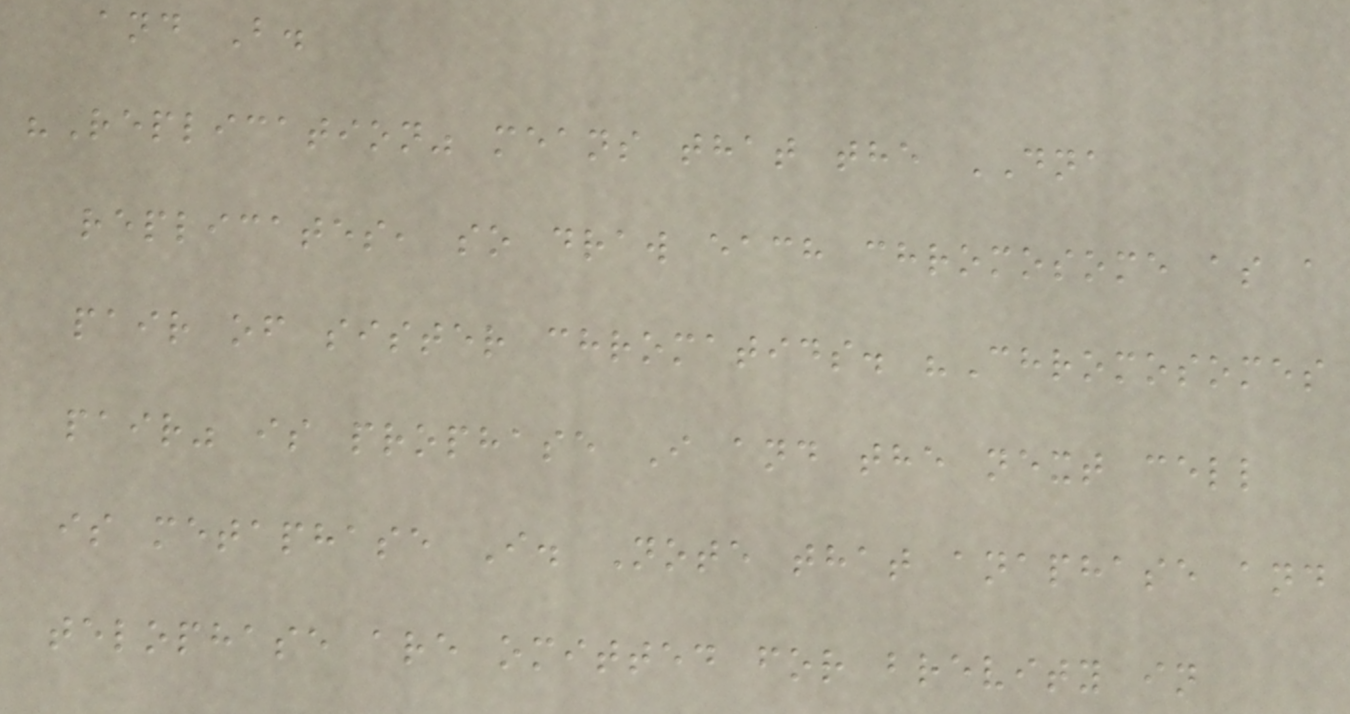and B.
"Replication" means that the DNA
replicates, so draw each chromosome as a
pair of sister chromatids. "Chromosomes
pair" is prophase I and the next cell
is metaphase I. Note that anaphase and
telophase are omitted for brevity in
